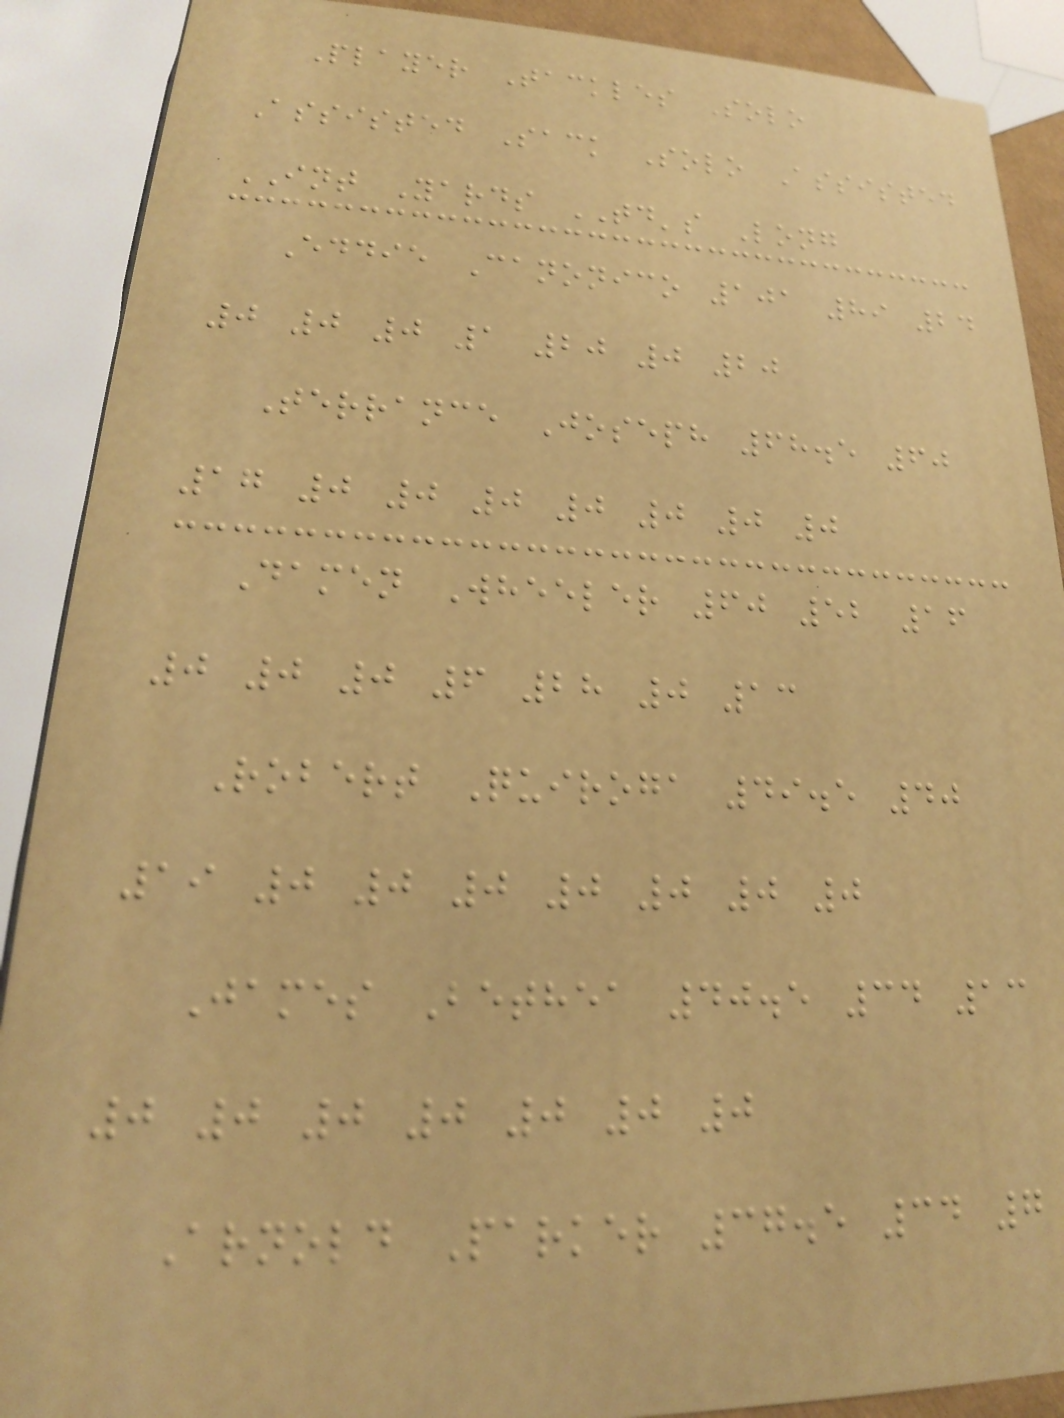Player Tackles Solo
Assisted Sack Solo Assisted
INT Yards TD's Long
Eddie Canonico 101 89 24
0 0 0 1 20 0 20
Terrance Joseph 68.5 60
17 0 0 0 0 0 0 0
Damen Wheeler 60 52 16
0 0 0 6 28 0 13
Robert Quiroga 49.5 40
19 0 0 0 0 0 0 0
James Bethea 40.5 34 13
0 0 0 0 0 0 0
Arnold Parker 37.5 34 7
